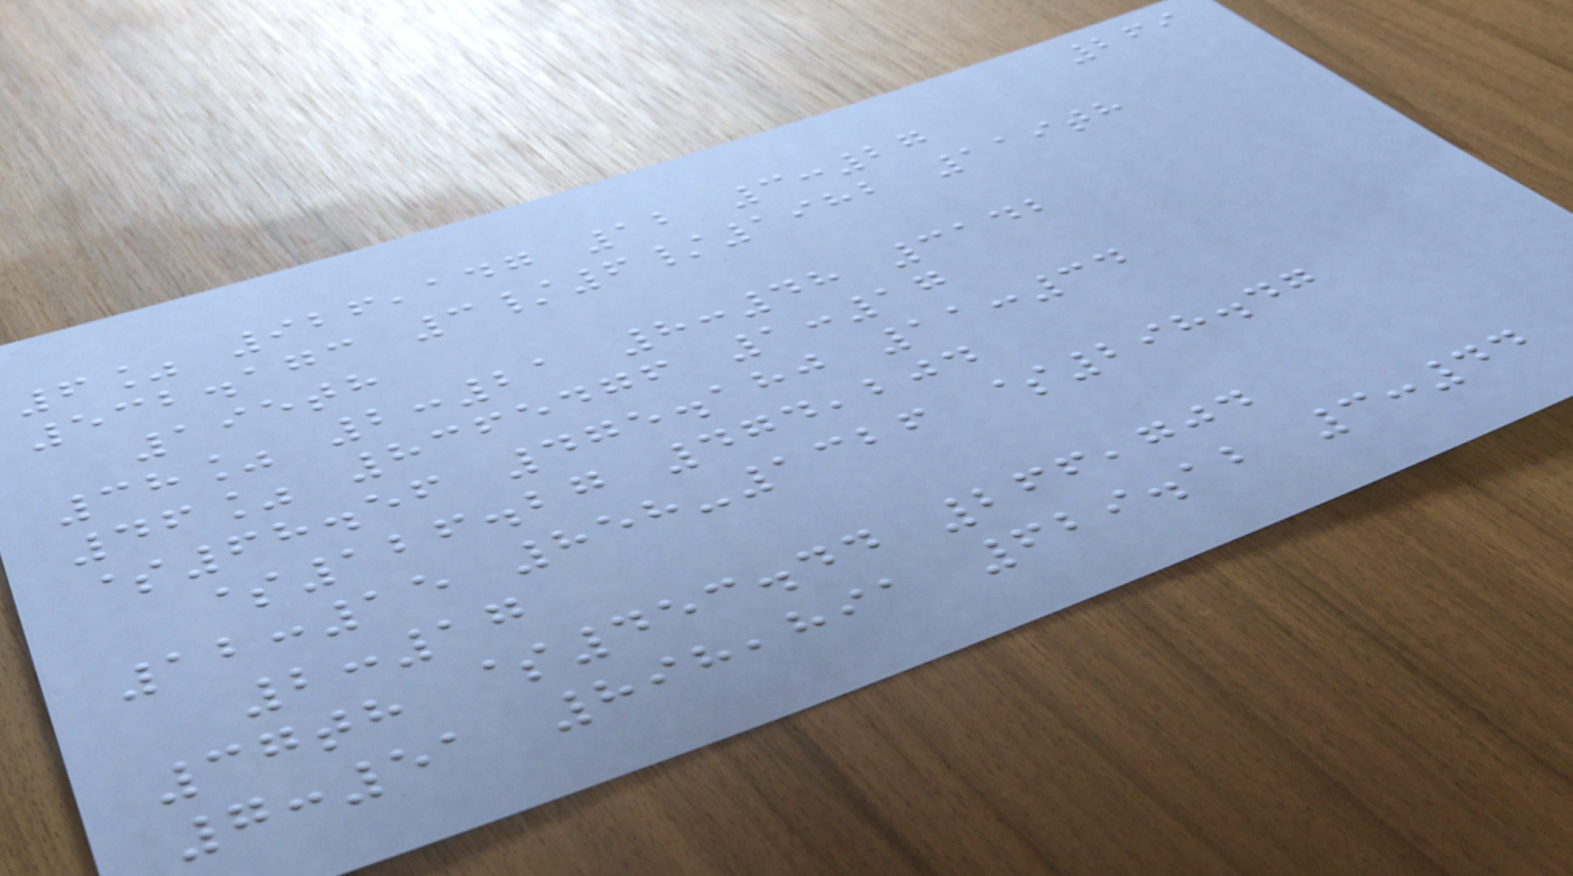269
6% 926,147 12 3:27
532.173 3/6/1982 119th
195th
38% 2:21 8:48 3142
46% 8365476 1:17
$68.56 475.180 11:34
$126.27 474,204
12:15 858-1326 $298.47
2:17
37th $453.44 266,704
7:51 898,891 629.12 3:44
